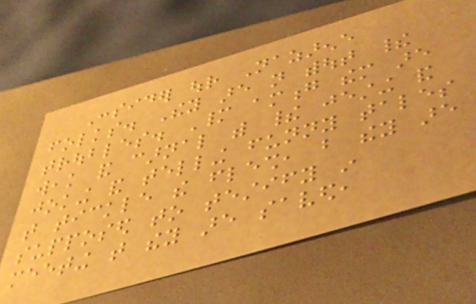Consider our Nazarene
folks. They are not without their
troubles. Many among them are
weak and carnal with their jesting and
joking and telling funny tales
that tickle the flesh, but they are
supposed to testify in
meeting that they are saved,
